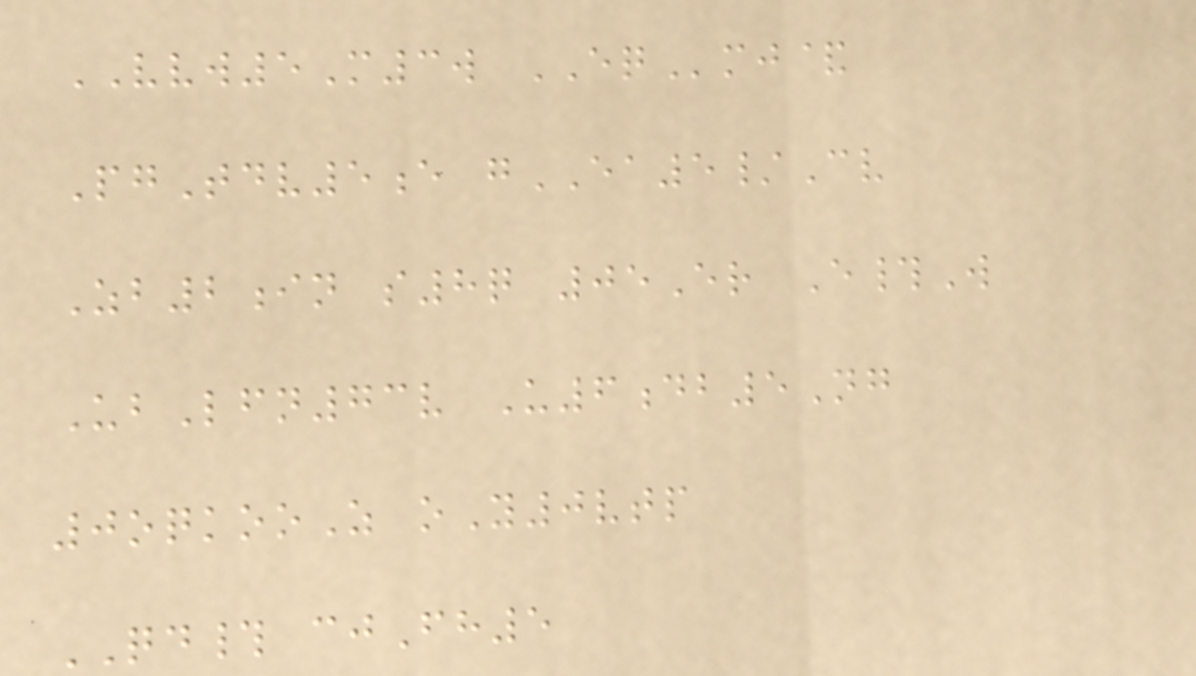VVW5M3w EQmj&
PgTdv5e gEA5/Cv
Zb2in s8q 05Er E#W
UbLfn73v U6db5Ng
0oqkooZ oY0vtp
QD# cjFh5
